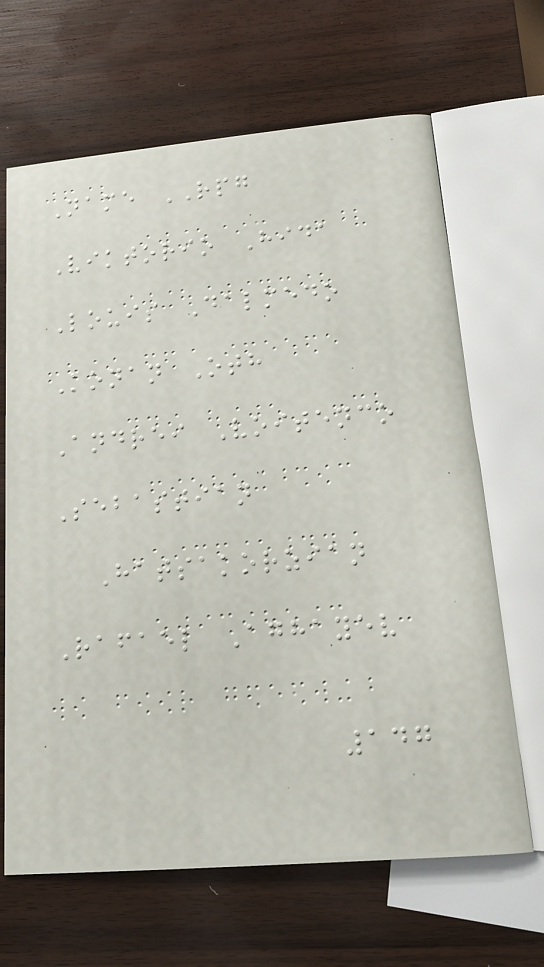Name RPG
Viktorio Hida
Louis Dalmedo
Konan Oth
Andrei Voitenco
Sebastian
Hatsakorzian
Rafael Aghayev
147
